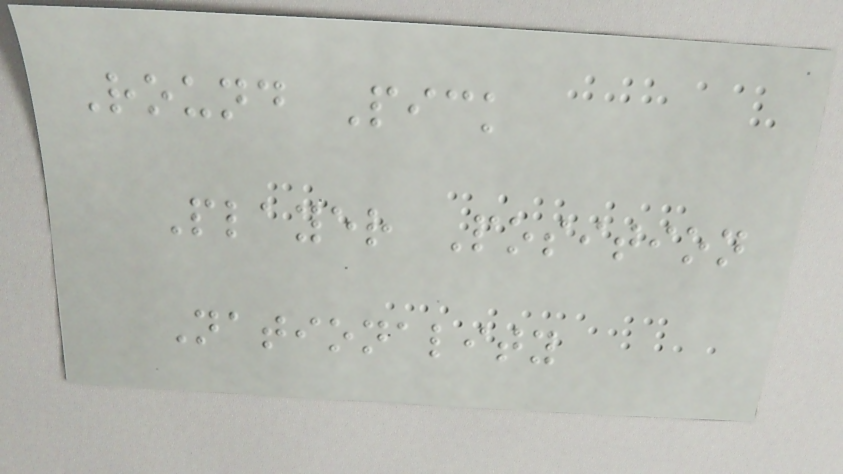Round Pick
Player Position
Nationality
